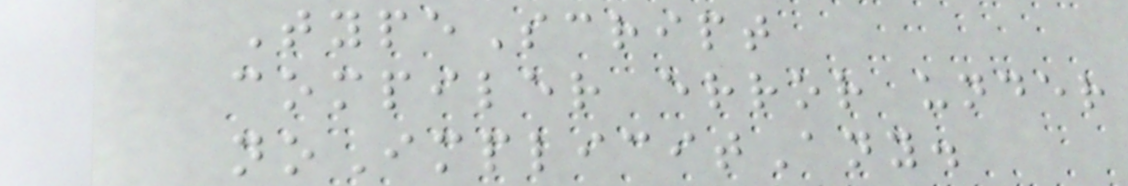TypeScript
compiler error under
noImplicitAny.
